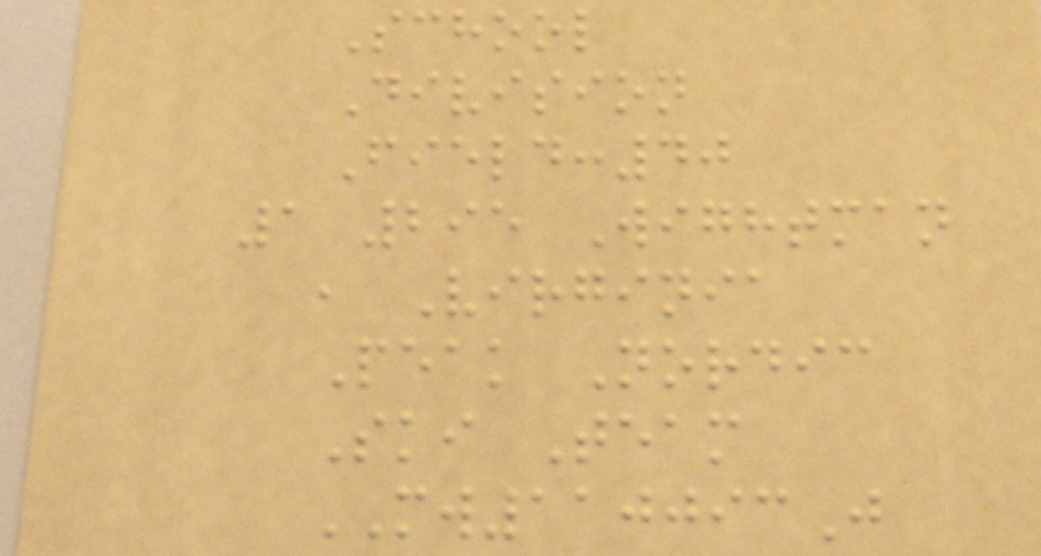School
Division
Field:40
1 295 Wightman
, Virginia
Peak Nordic
Ski Team
MW110093J
